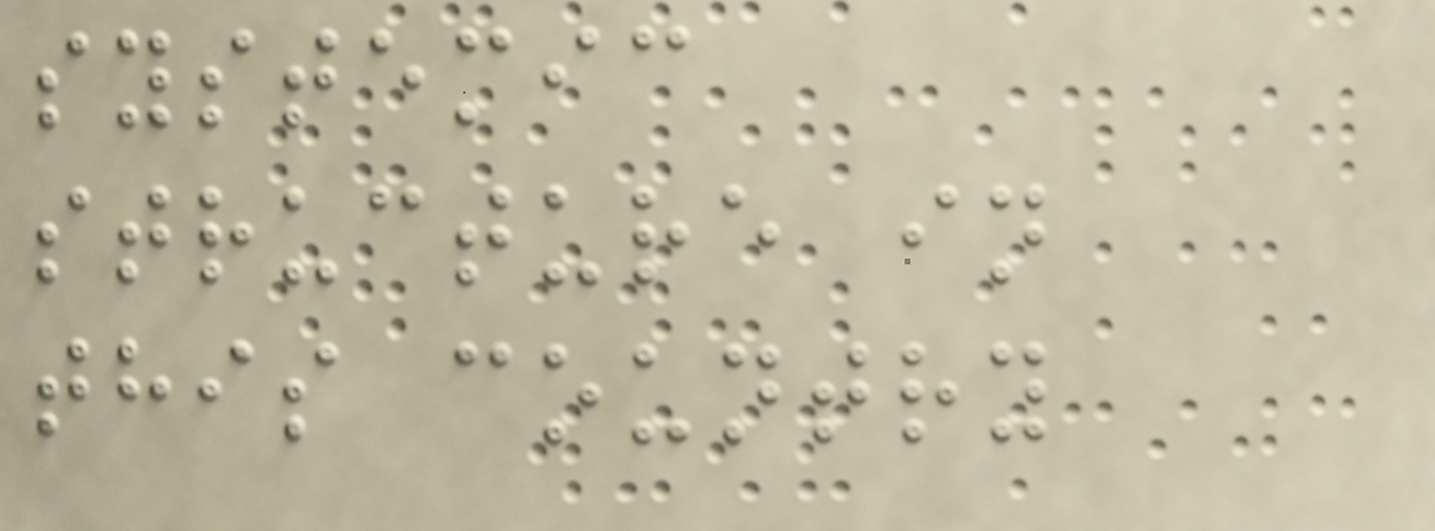systemic
structure in
this country
